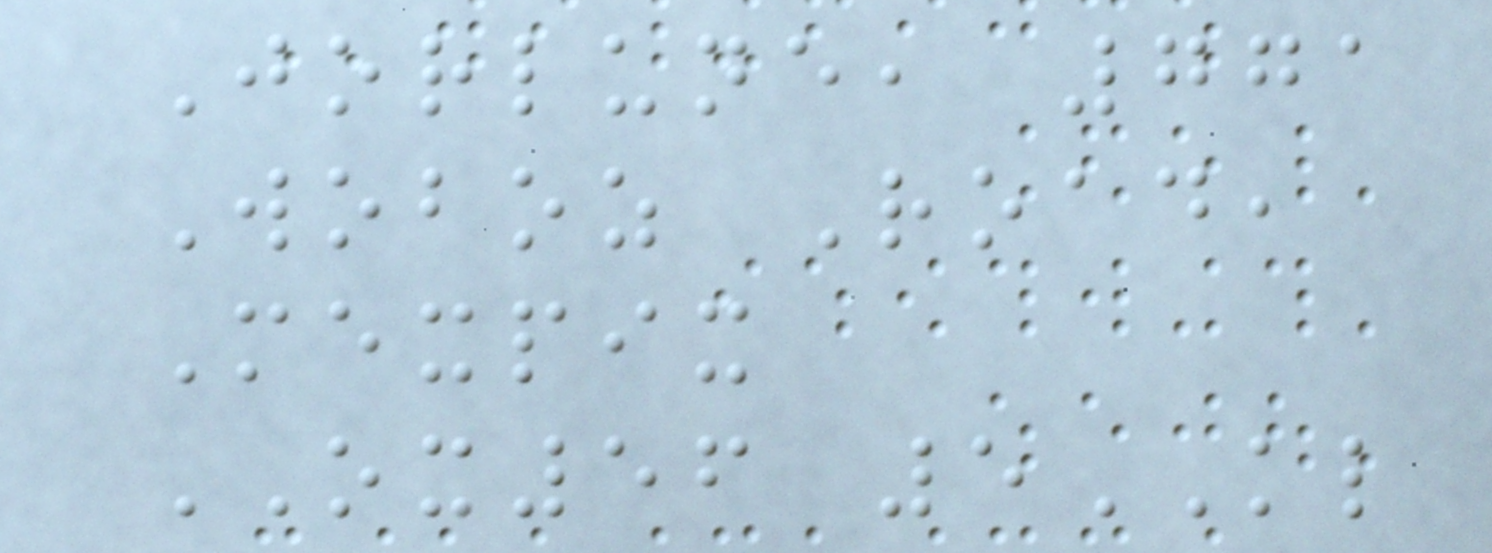Jorlune, 771
Woboz Road,
Mexpix
OX56 5KL
